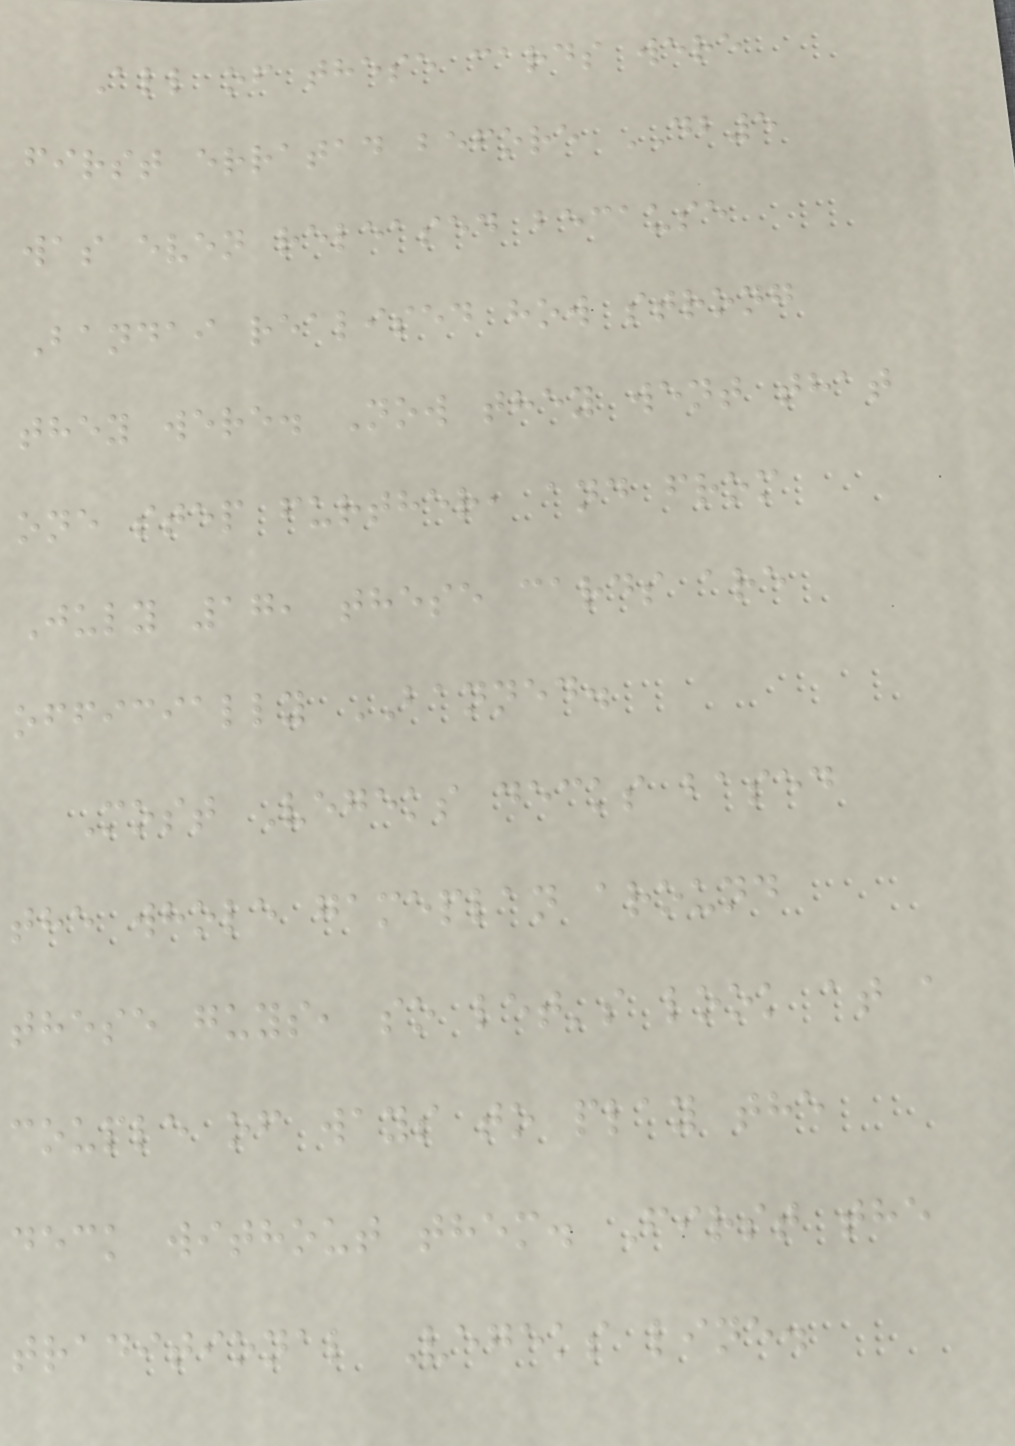All of these cards were
first erratad before DB5
was even released because
Bandai realised how strong
they were. Now they went that
one step further, and from
July 17, these cards are
officially BANNED.
Most Vegeks decks based
the whole gameplan around
these guys, so let's look at a
couple of ways to play the
deck without them. First the
traditional Vegeks line.
